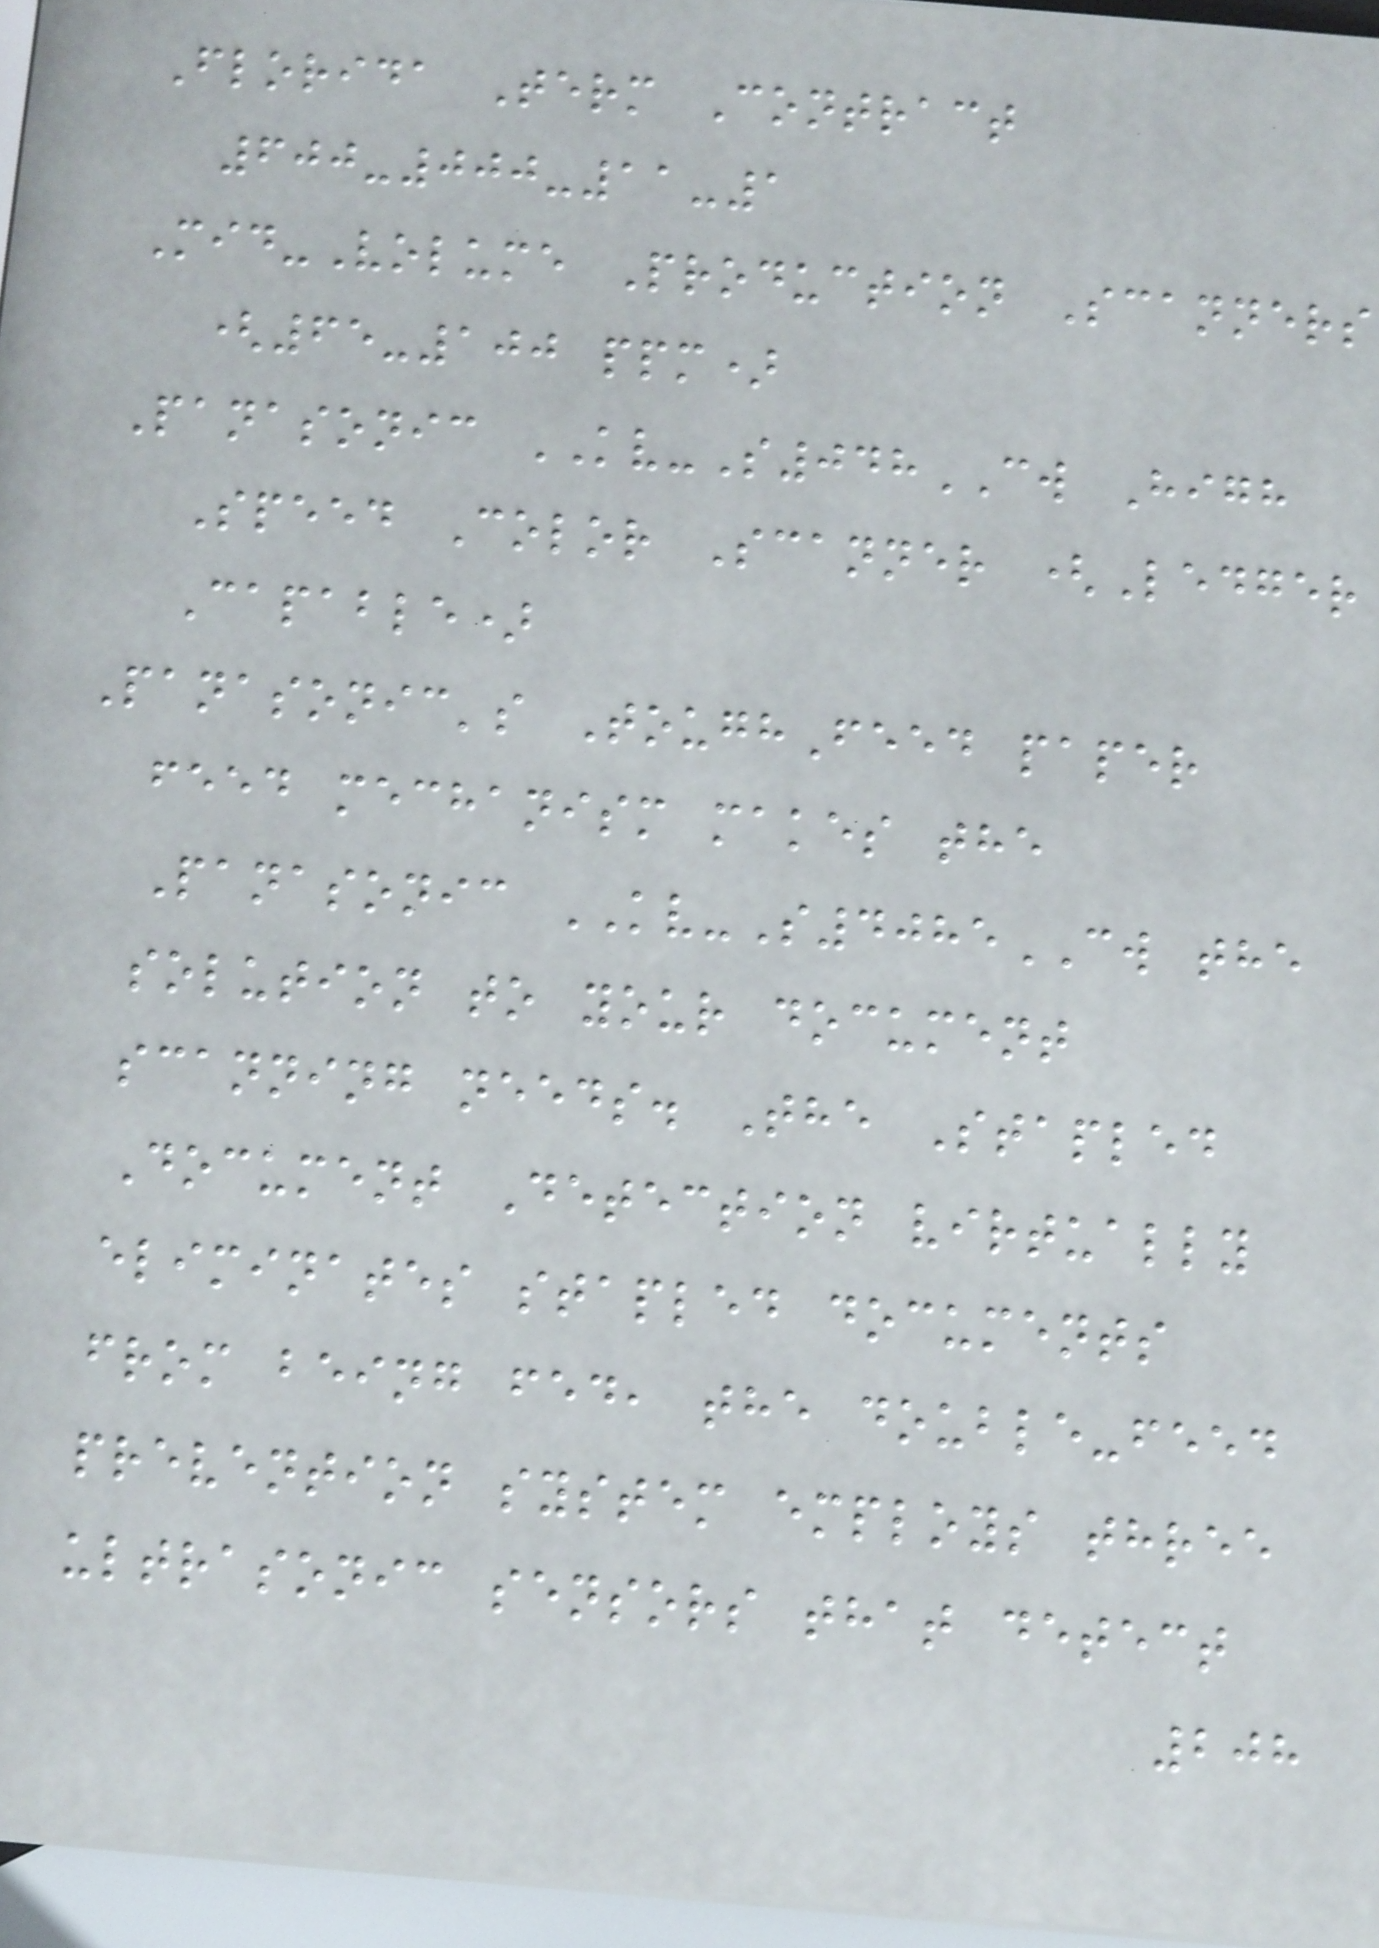Florida Term Contract
600-000-11-1
Mid-Volume Production Scanners
(65-100 ppm)
Panasonic KV-S048CW High
Speed Color Scanner (Ledger
Capable)
Panasonic's ToughFeed paper
feed mechanism makes the
Panasonic KV-S4085CW the
solution to your document
scanning needs. The Stapled
Document Detection virtually
eliminates stapled documents
from being fed, the double-feed
prevention system employs three
ultrasonic sensors that detect
208
